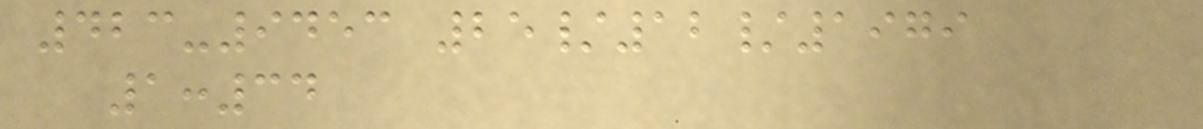423-9453 25/12/1979
1:34
